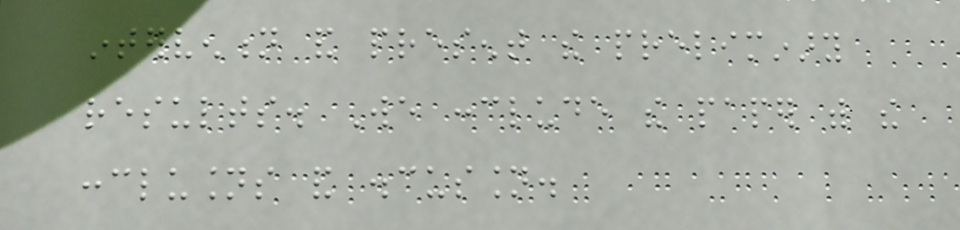intervention and present the preliminary
results. We conclude the paper with the
conclusions and discussion.
